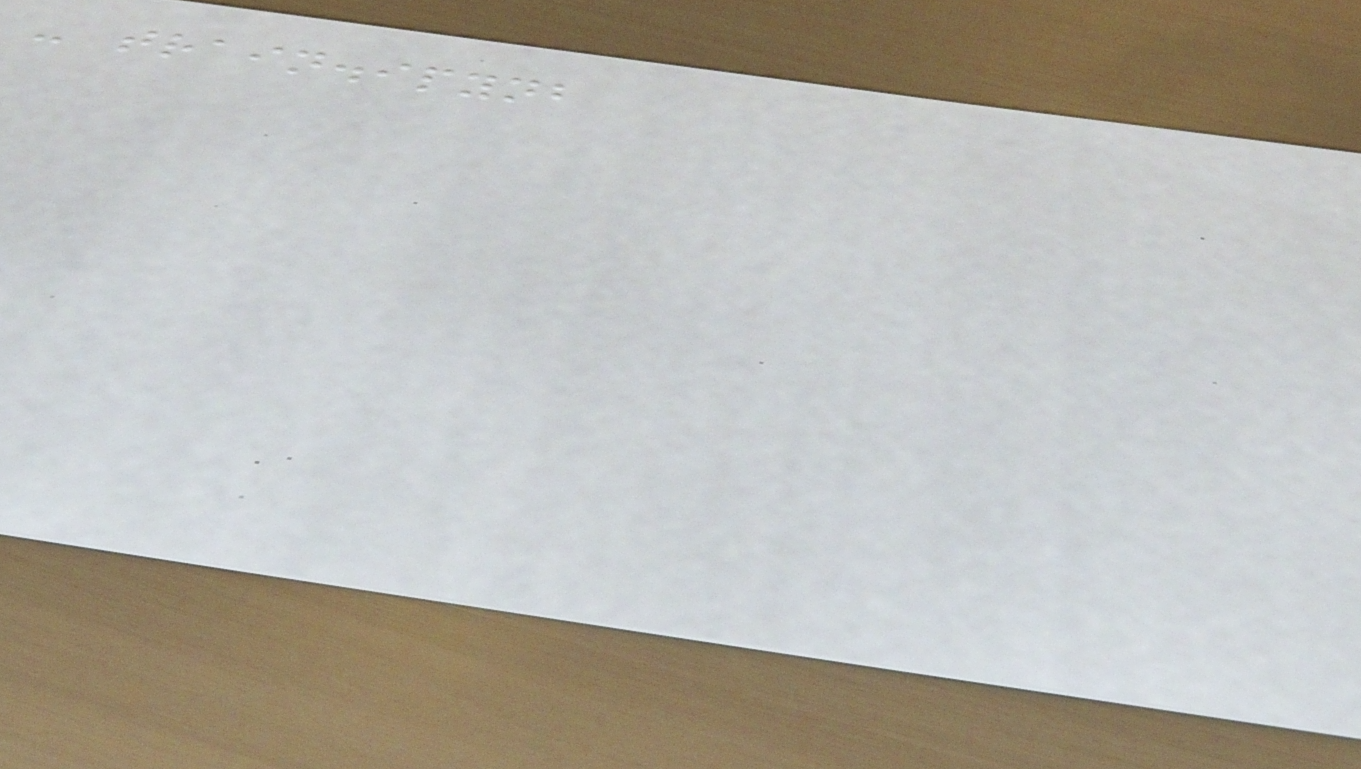- train.ipynb
